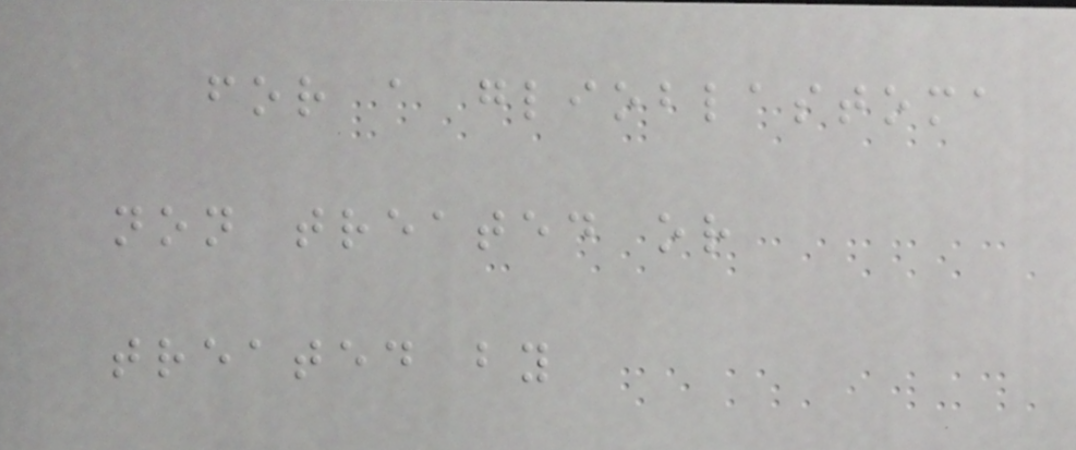for a glioblastoma
non treated or
treated by
